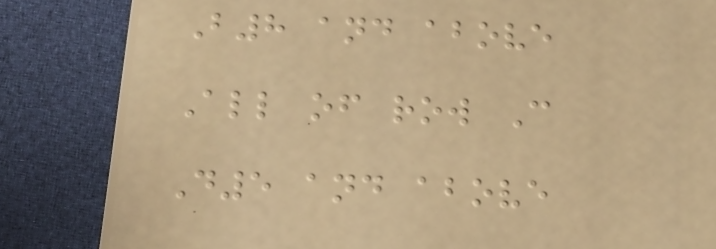B8 and above
All of row C
D5 and above
